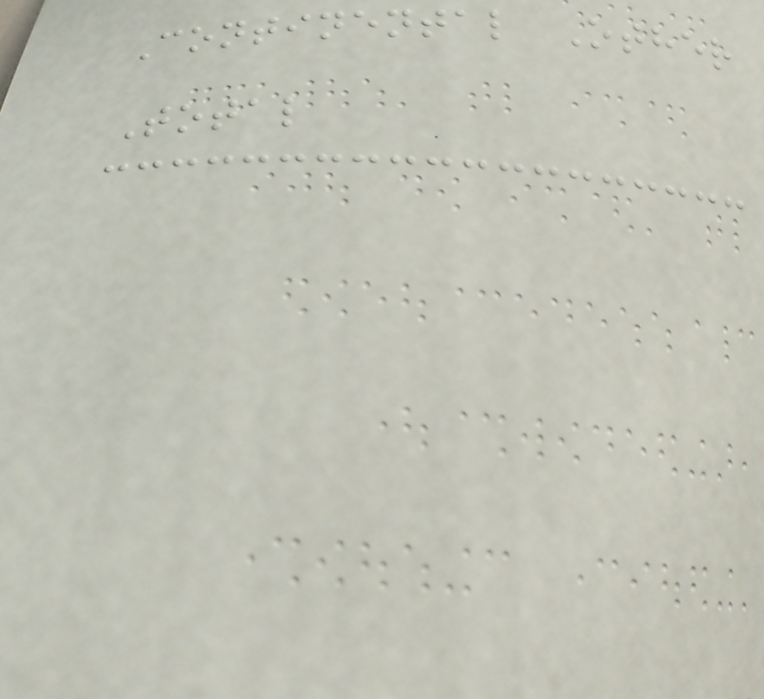Continental Other
Total
